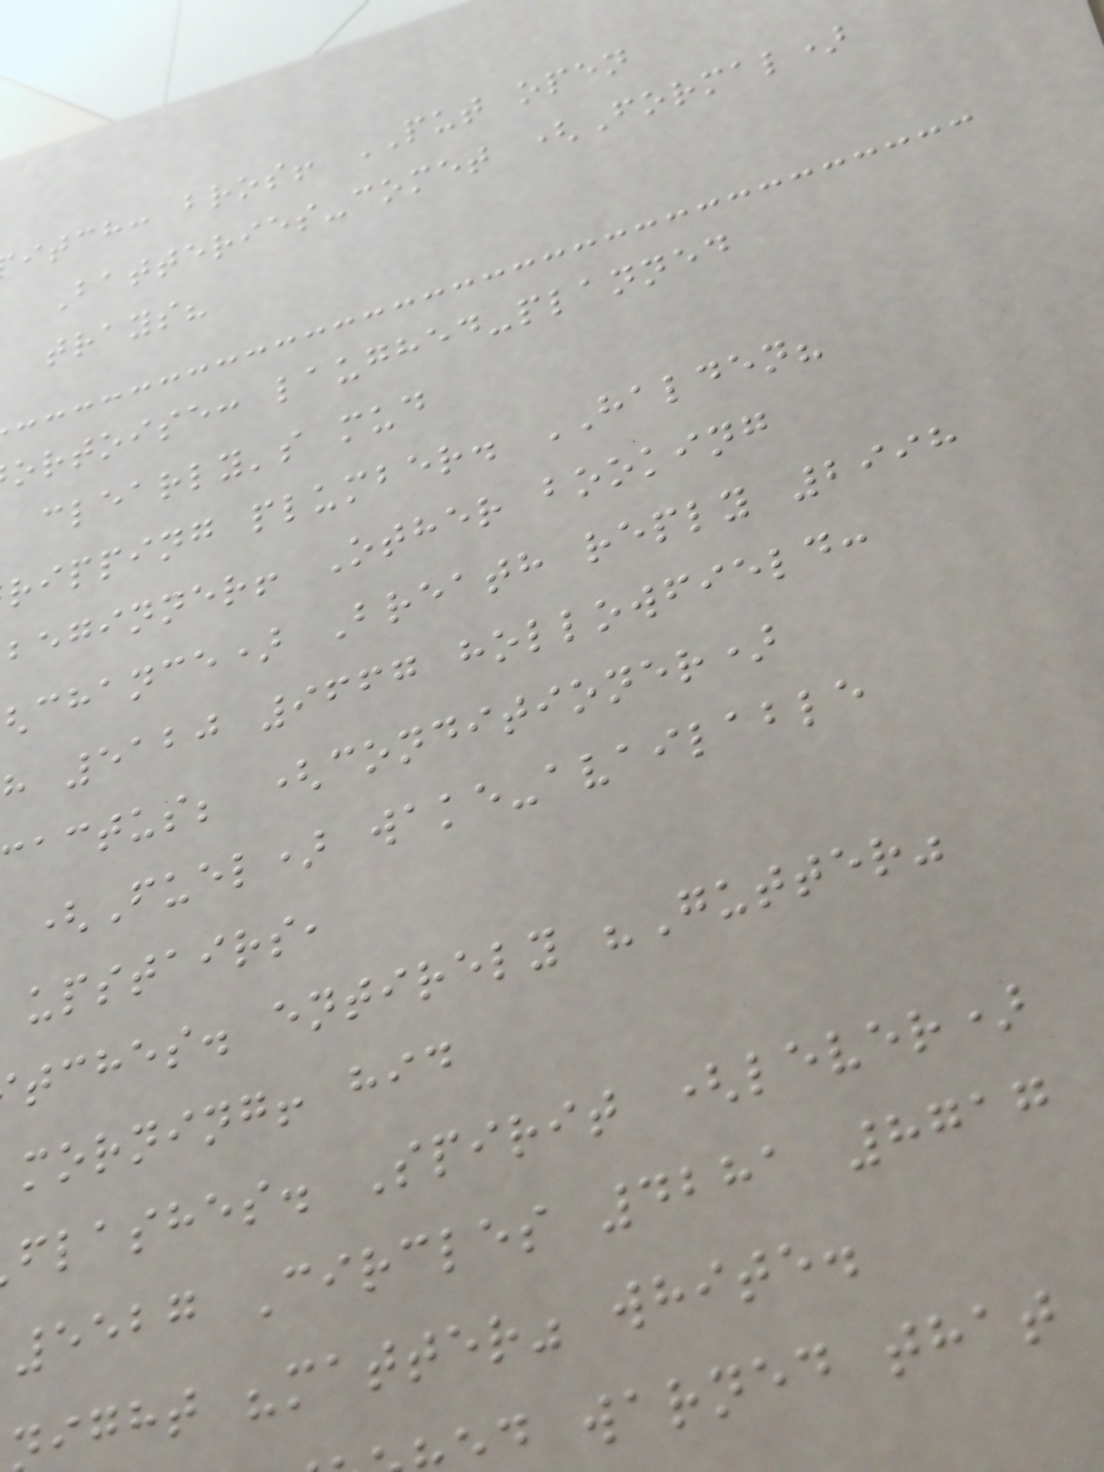itch: bros! PUT open
Batteries-comet (Formal)
trays?
ortoise: laughed-planned
clearly's mud
ripping plumber. HALDEN?
beginner! Other booking
chance) Breath reply 2998
h 5120 9667 hollowfield:
actus; (conditioner)
(Fuel) wake-available
upstairs,
tches. entirely "Gutter"
morning! hid
flashes. Spirit (lever)
5527 Circles 4281 8717
ight "matter" white.
d warned that
